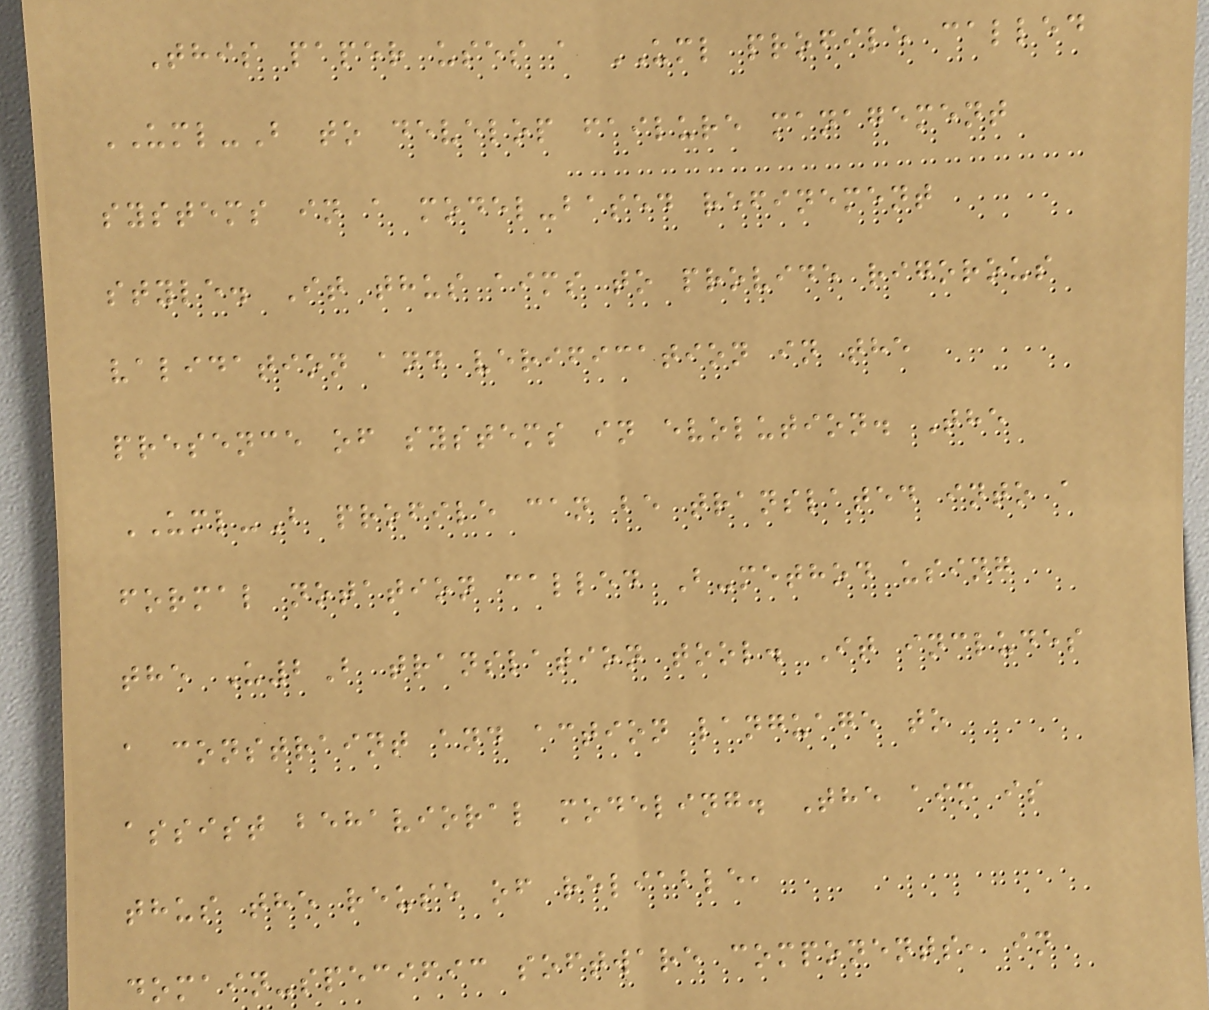This paper uses a UML profile called
UML-B to develop failure management
systems in a model-based refinement
style. It thus aims to provide rigorous
validation and verification in the
presence of systems in evolution. The
UML-B profile can be translated into a
formal notation called B-method using
the U2B translation tool. It includes
a constraint and action language to
assist behavioral modeling. The aim is
thus the reuse of reliable,
domain-specific software components, in
